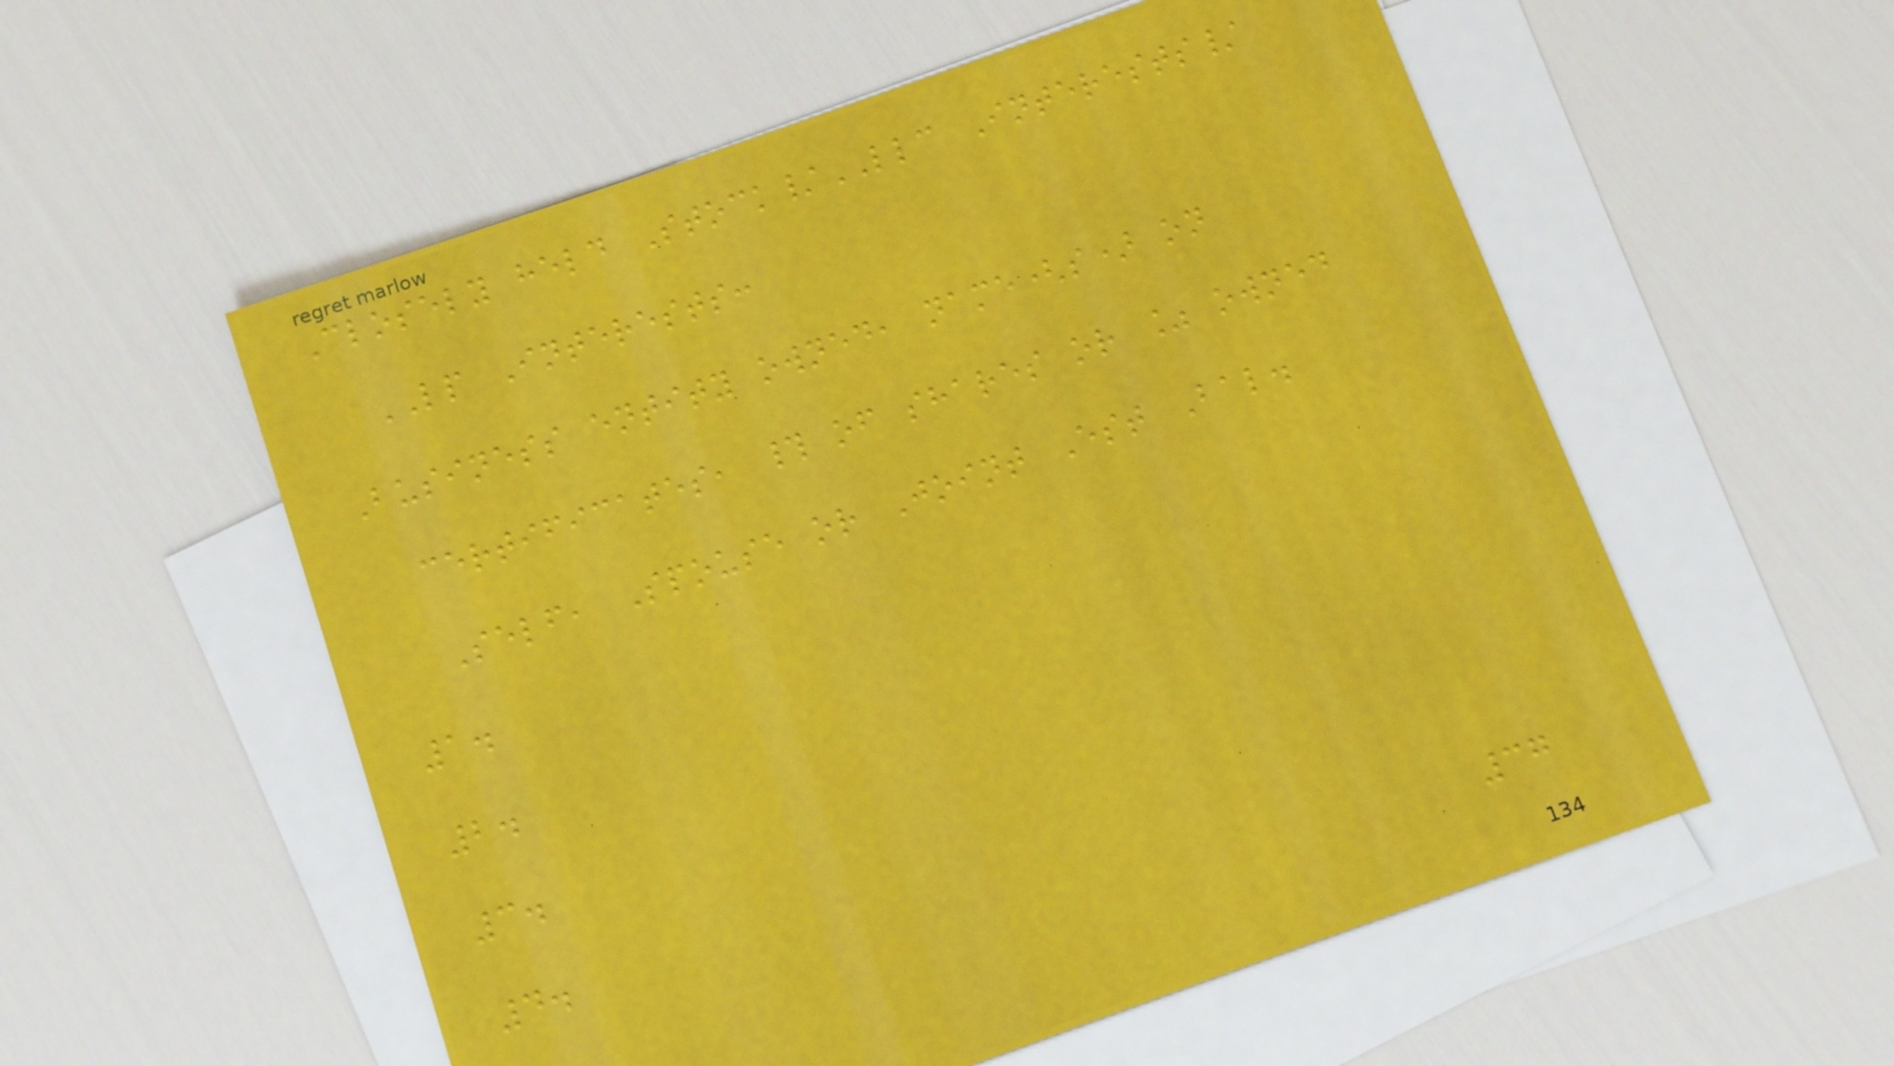Closely held Stock/LLC Interests/
LP Interests:
Business entity owned, name(s) on
certificates, # of shares or % owned
Self, Spouse or Joint Est Bal.
1.
2.
3.
4.
37
